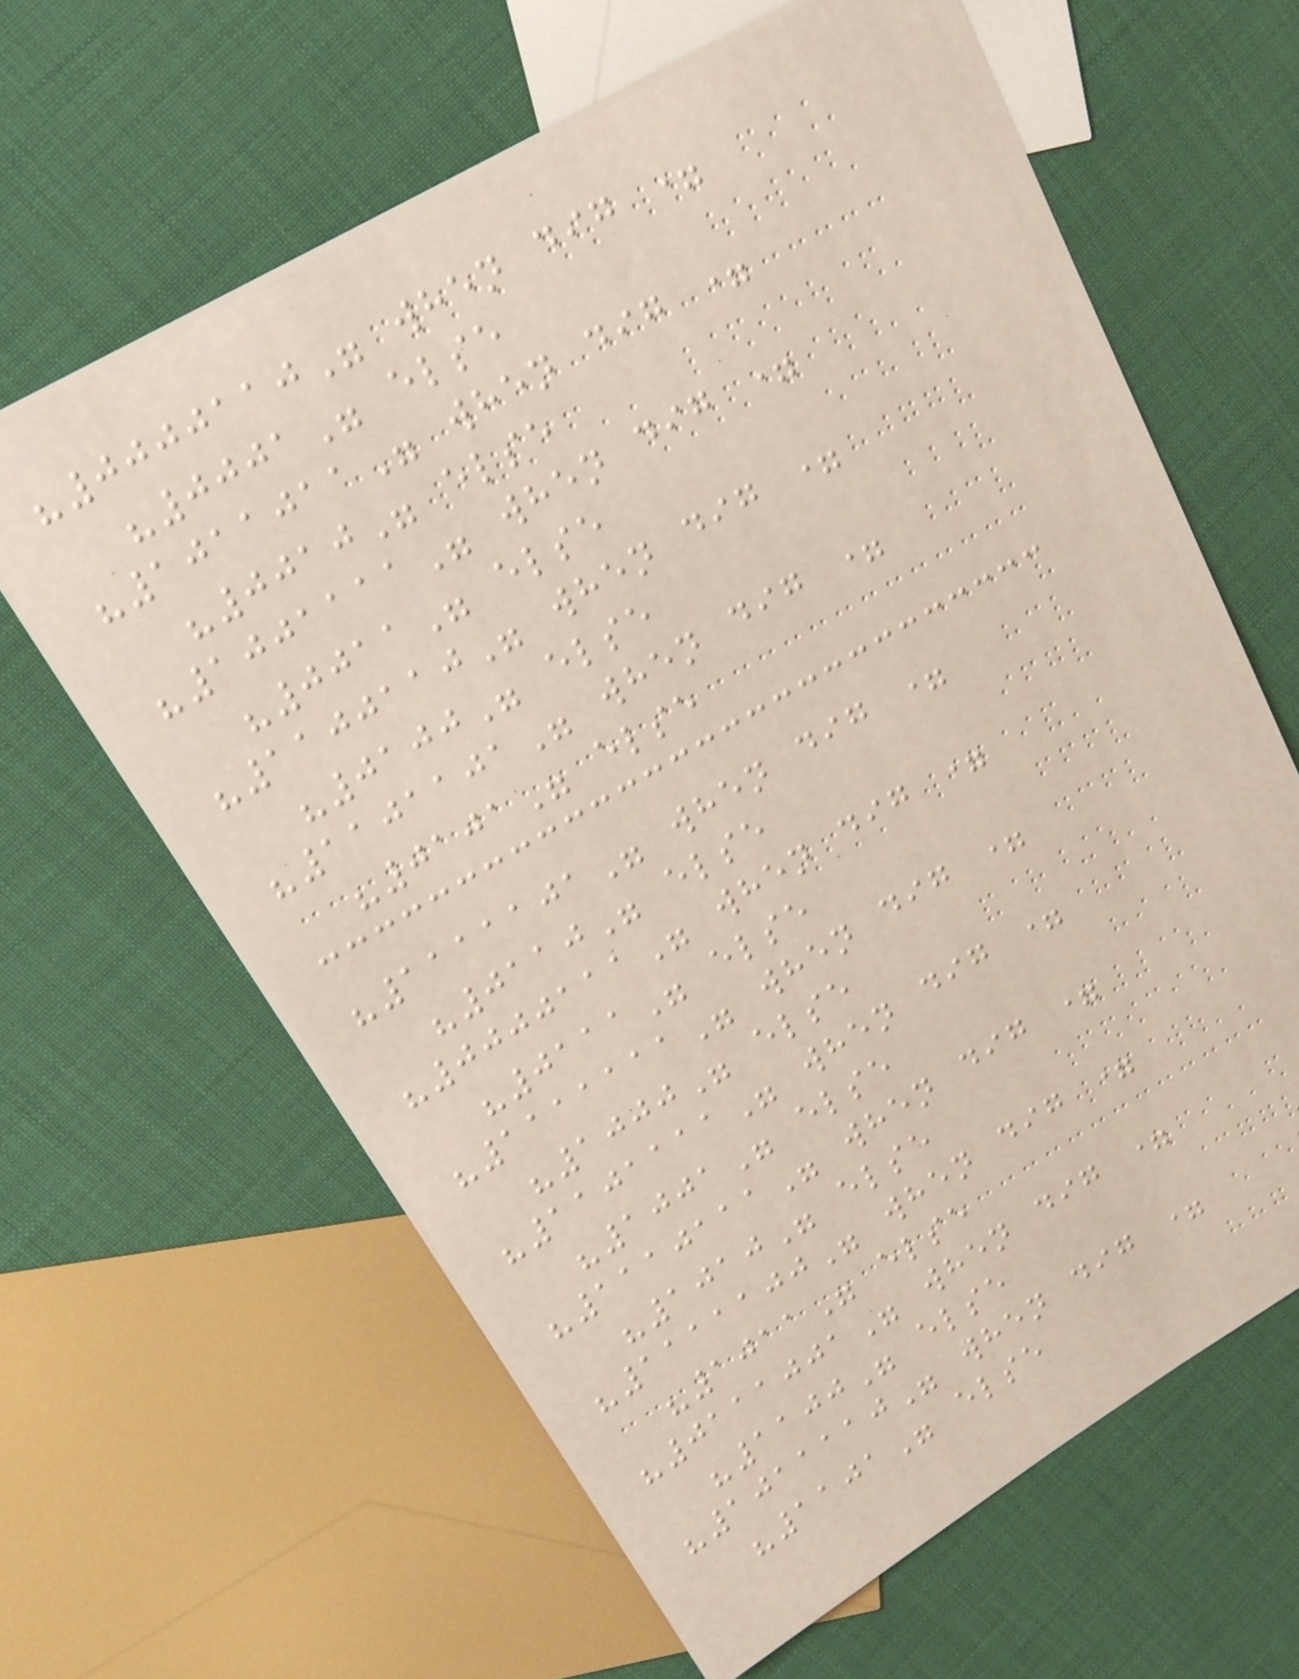"0000110" when dig =
"0001" else
"1011011" when dig =
"0010" else
"1001111" when dig =
"0011" else
"1100110" when dig =
"0100" else
"1101101" when dig =
"0101" else
"1111101" when dig =
"0110" else
"0000111" when dig =
"0111" else
"1111111" when dig =
"1000" else
"1101111" when dig =
"1001" else
"1110111" when dig =
"1010" else
"1111100" when dig =
"1011" else
"0111001" when dig =
"1100" else
"1011110" when dig =
"1101" else
